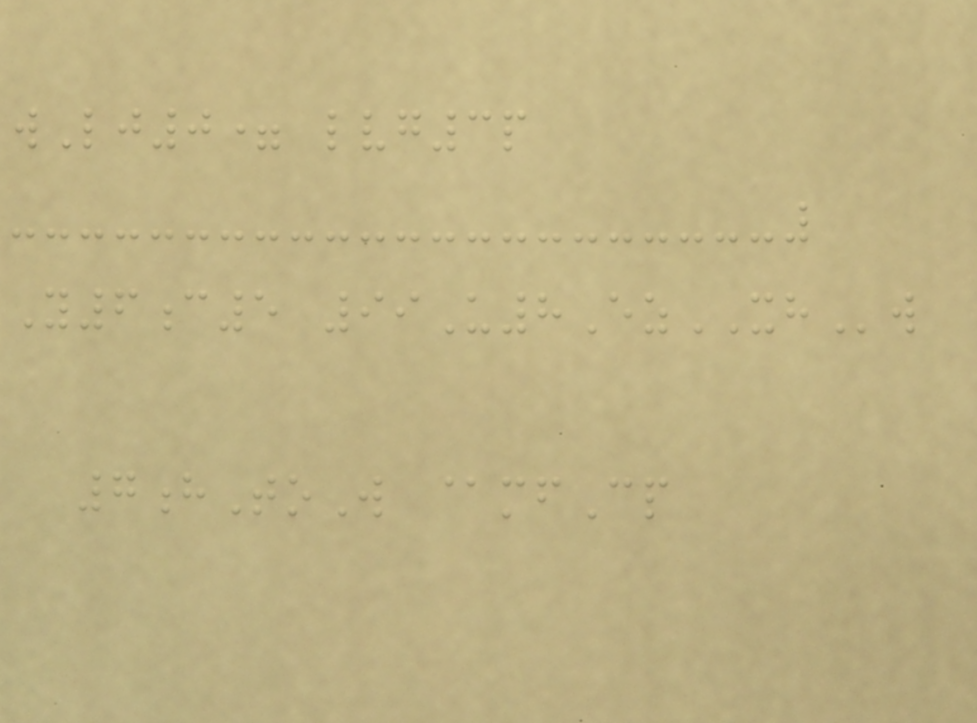wLj0= lvg3p
Y6c5 99U8EzXHw
7hToW @mfCp
